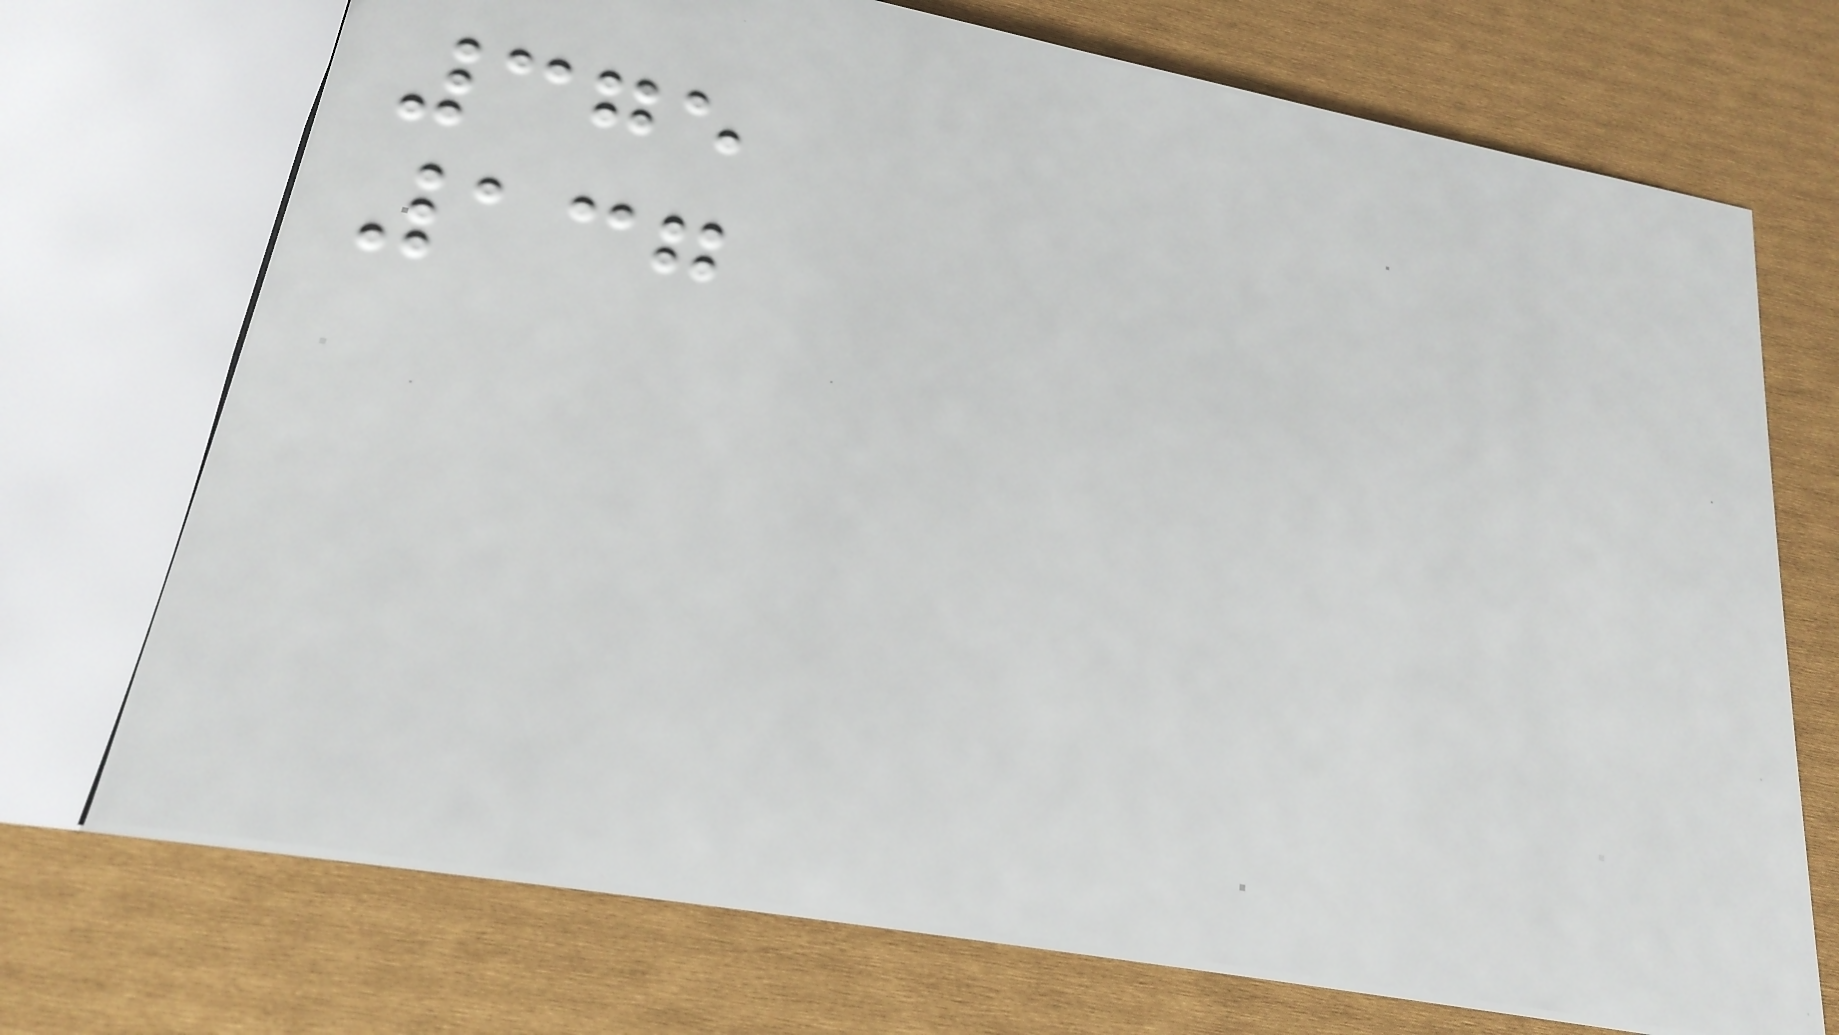375
137
